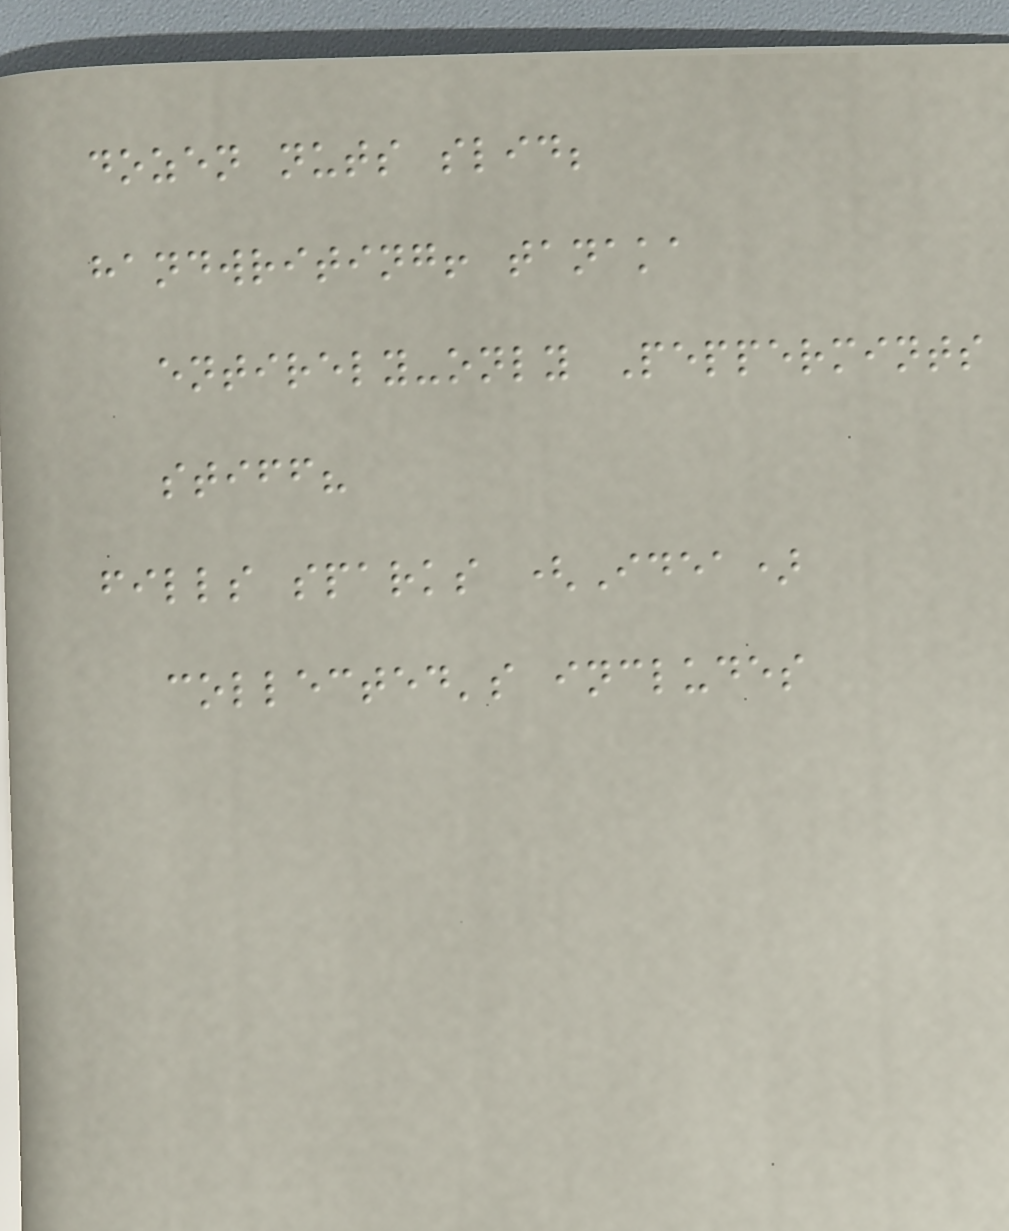dozen nuts slid;
handwriting! tanaka
entirely-only Peppermints
stiff?
fills sparks (Idea)
collected's includes
